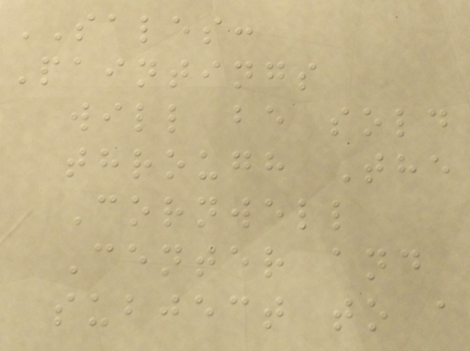SALES:
Paintings
will be sold
through The
Cornwell
Center and
subject to a
